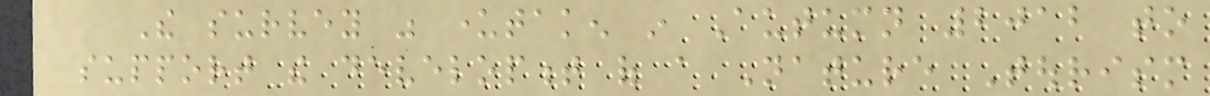The survey was undertaken in Autumn 2012 to
support the development of a Nature Tourism
